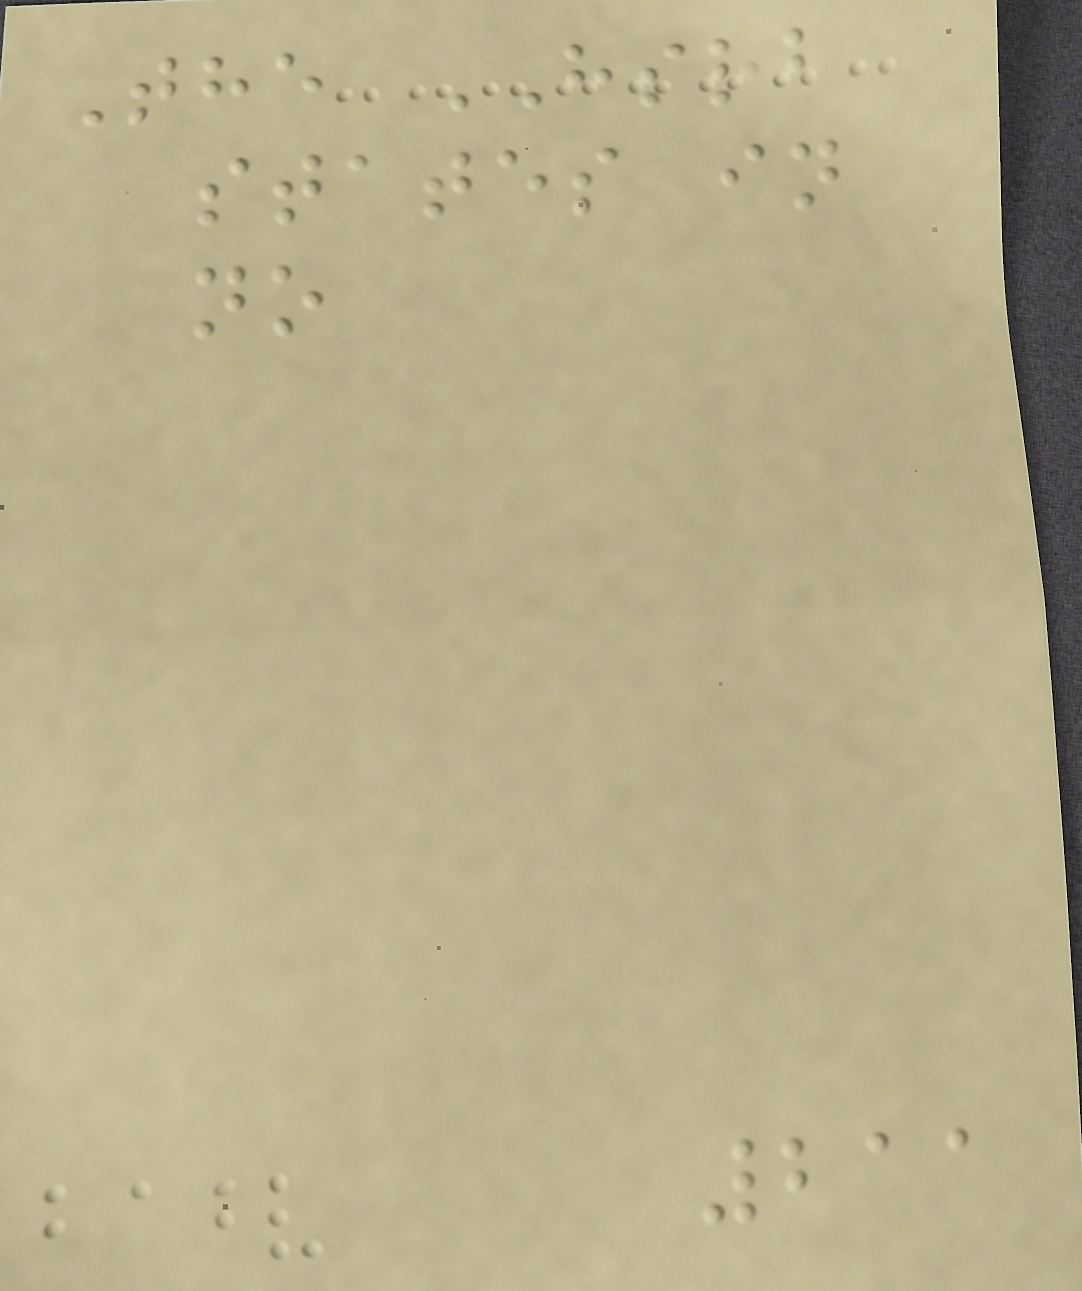The HSRB
states in
no
211
